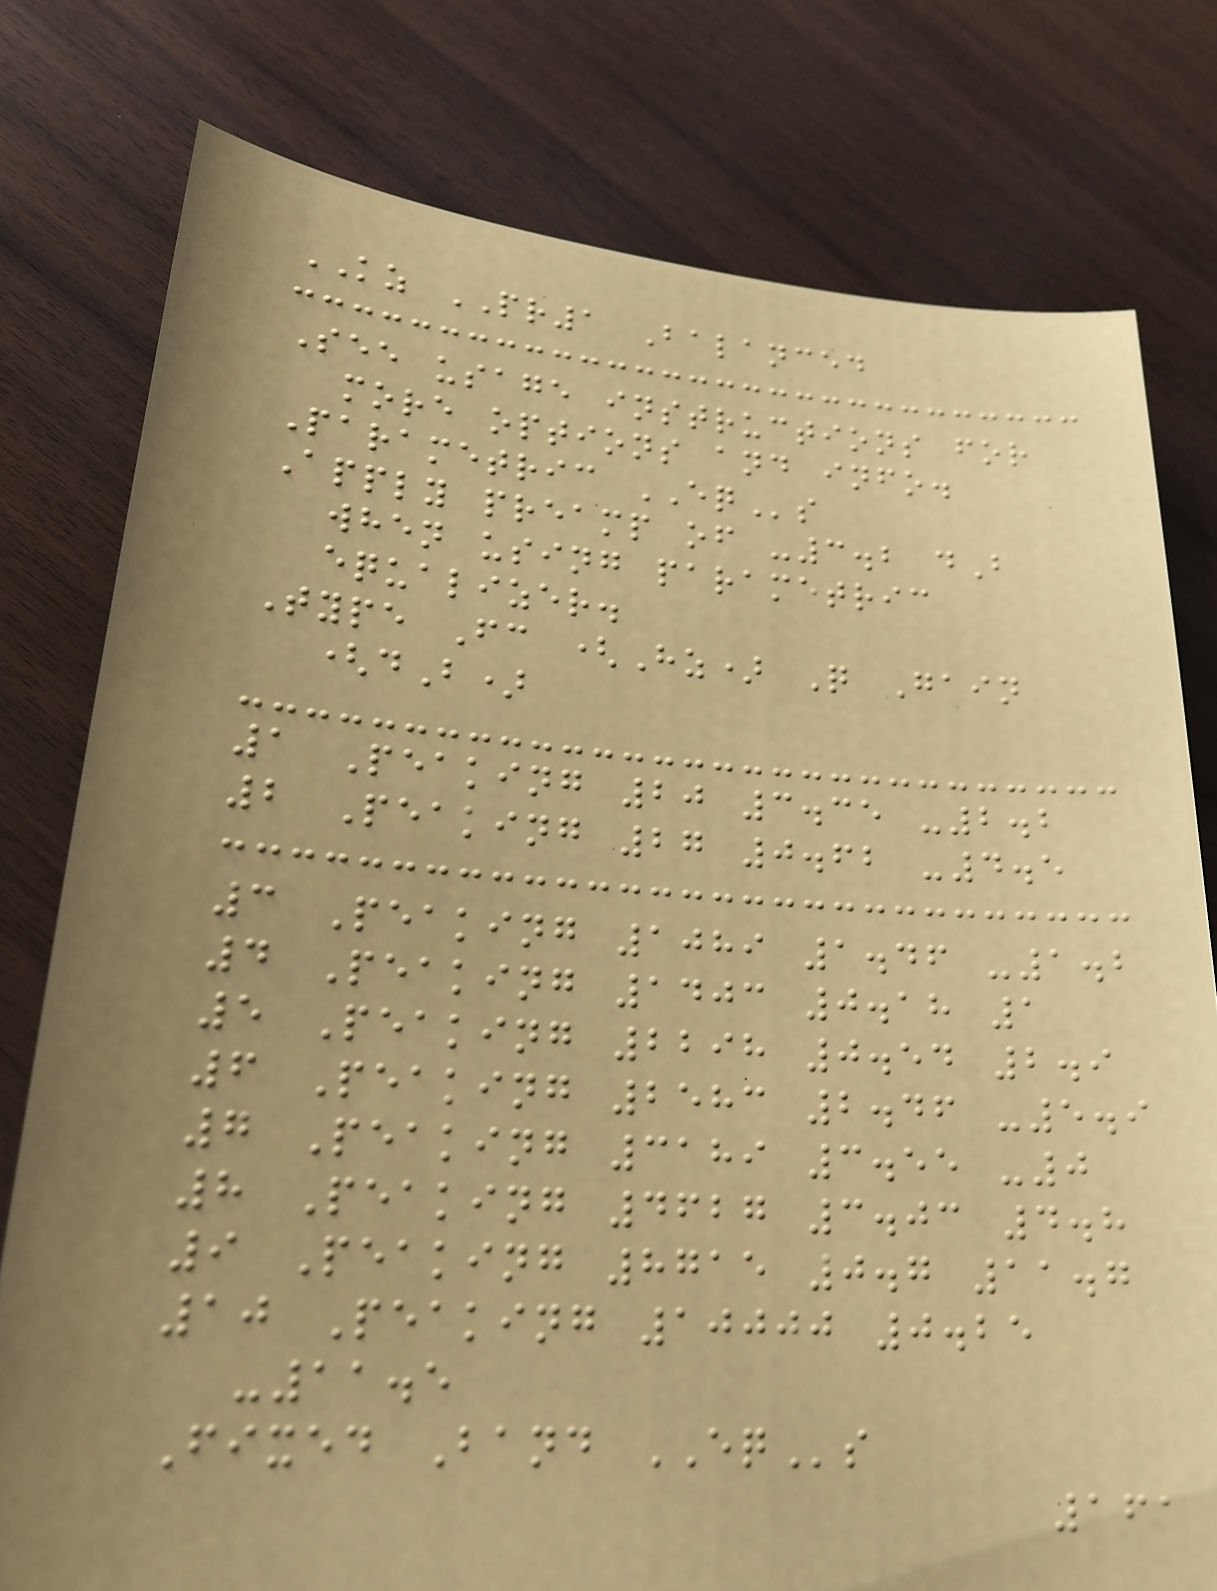KZ PR1 Balanced
See usage instructions for
more options and info.
Parametric EQs
Apply preamp of -3.2 dB
when using parametric
equalizer.
Type Fc (Hz) Q Gain
(dB)
1 Peaking 20 3.35 -2.2
2 Peaking 27 0.62 -4.5
3 Peaking 1089 1.46 -1.2
4 Peaking 1403 0.18 1
5 Peaking 2298 0.54 2.9
6 Peaking 2583 2.46 -5.9
7 Peaking 3189 3.55 -0
8 Peaking 4627 3.03 4.8
9 Peaking 8715 0.7 11.7
10 Peaking 10000 0.25
-11.5
Fixed Band EQs
161
